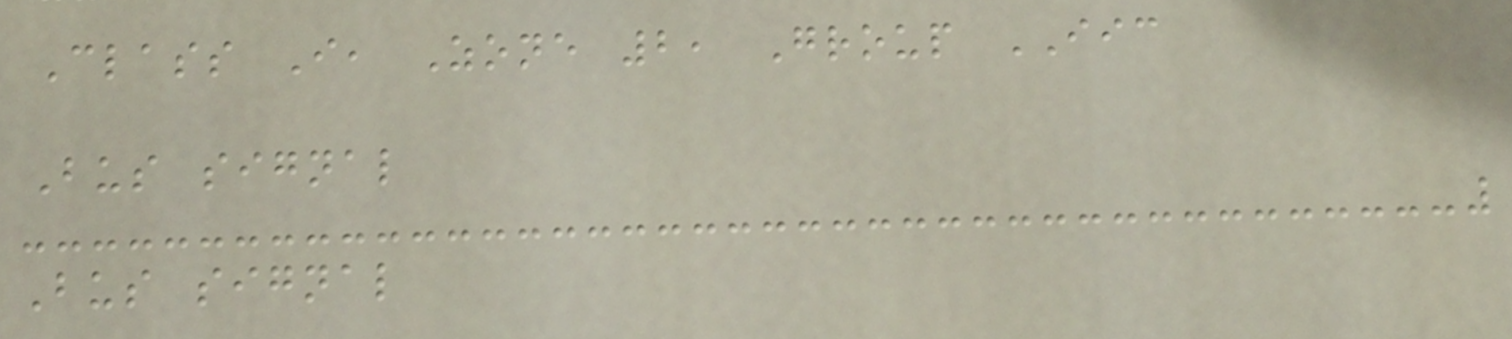Class I, Zone 2, Group IIC
Bus signal
Bus signal
